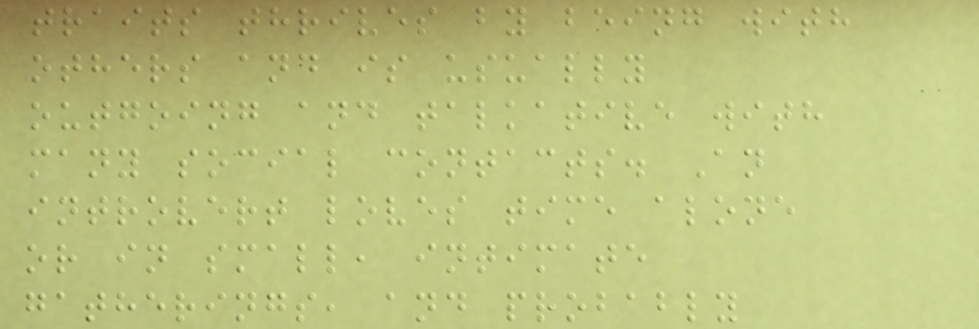traits thrives by being with
others and is usually
outgoing and talkative with
many social contacts. An
introvert loves time alone
or in small, intimate
gatherings, and probably
